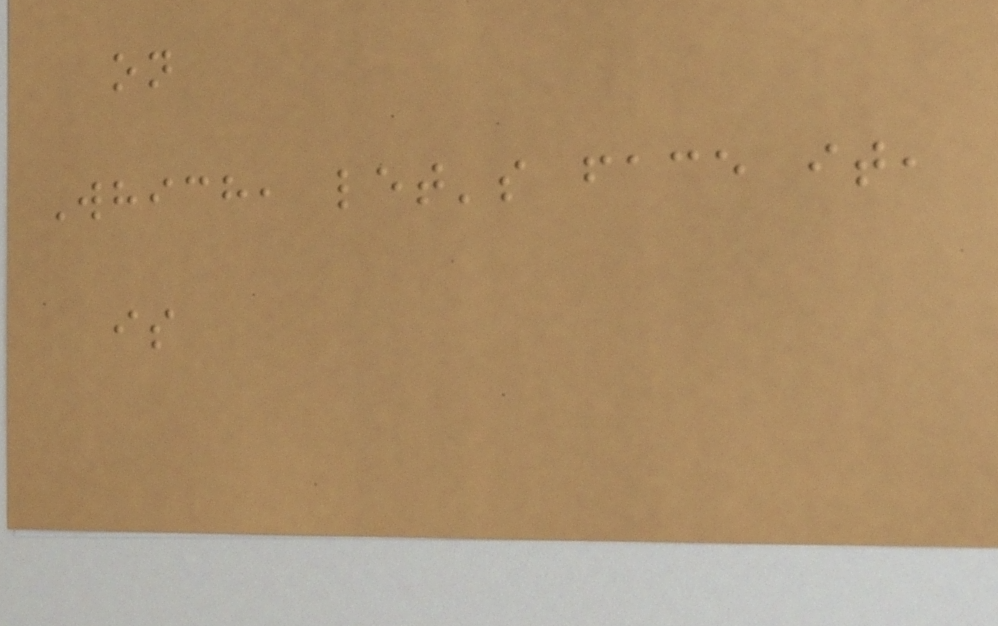on
Which, let's face it,
is
